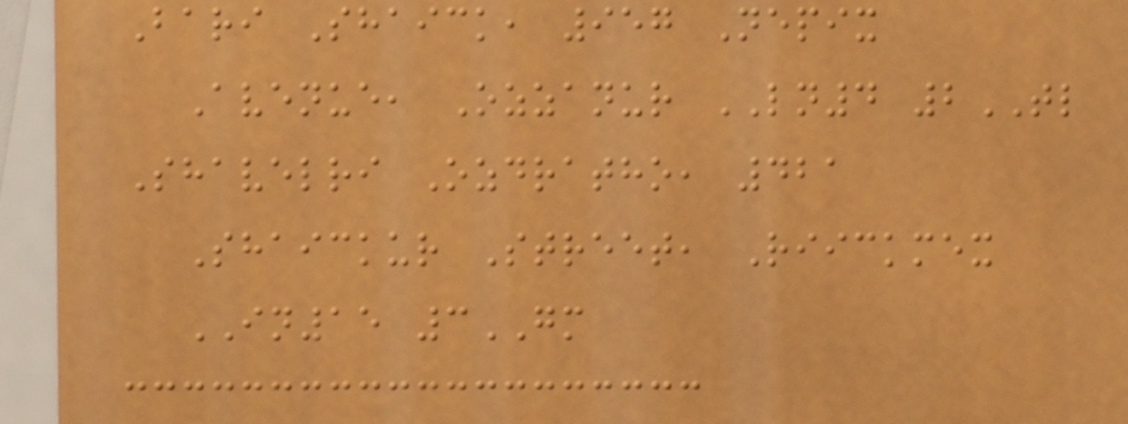Bari Shaick, 957 Nepix
Avenue, Ozzanur LN4 2TL
Shavelri Ozdratho, 421
Shaickur Street, Riickmex
IN15 3GM
